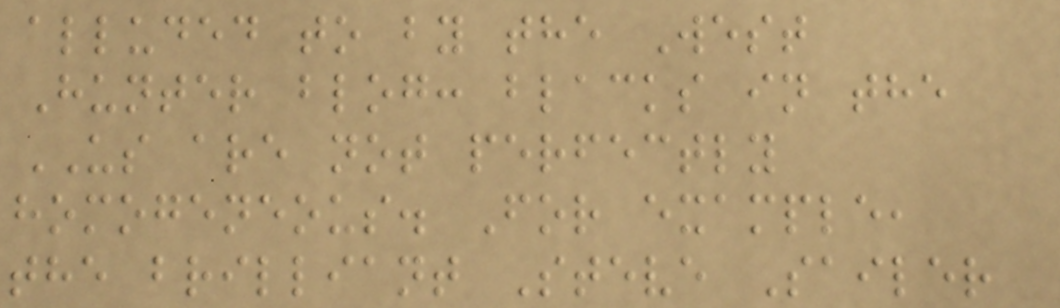alluded to by the West
Hunter blog: blacks in the
US are not perfectly
homogeneous. For example,
the brilliant Steve Sailer
